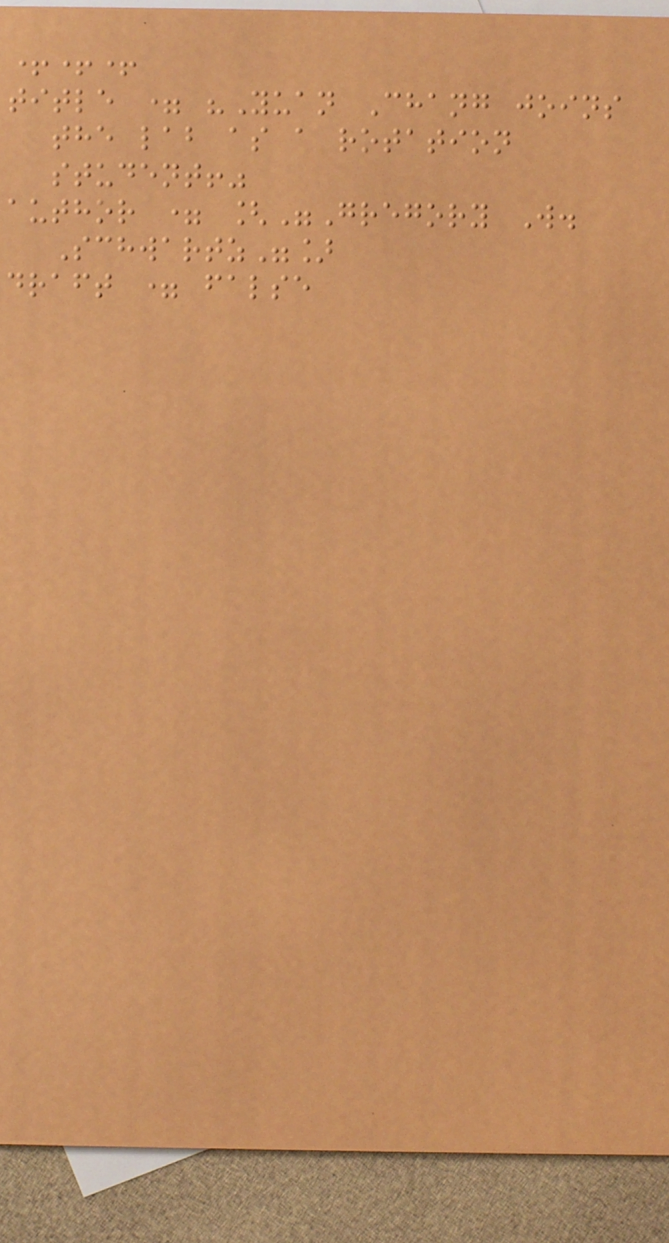+++
title = "Yuan Chang joins
the lab as a rotation
student!"
author = ["Gregory W.
Schwartz"]
draft = false
